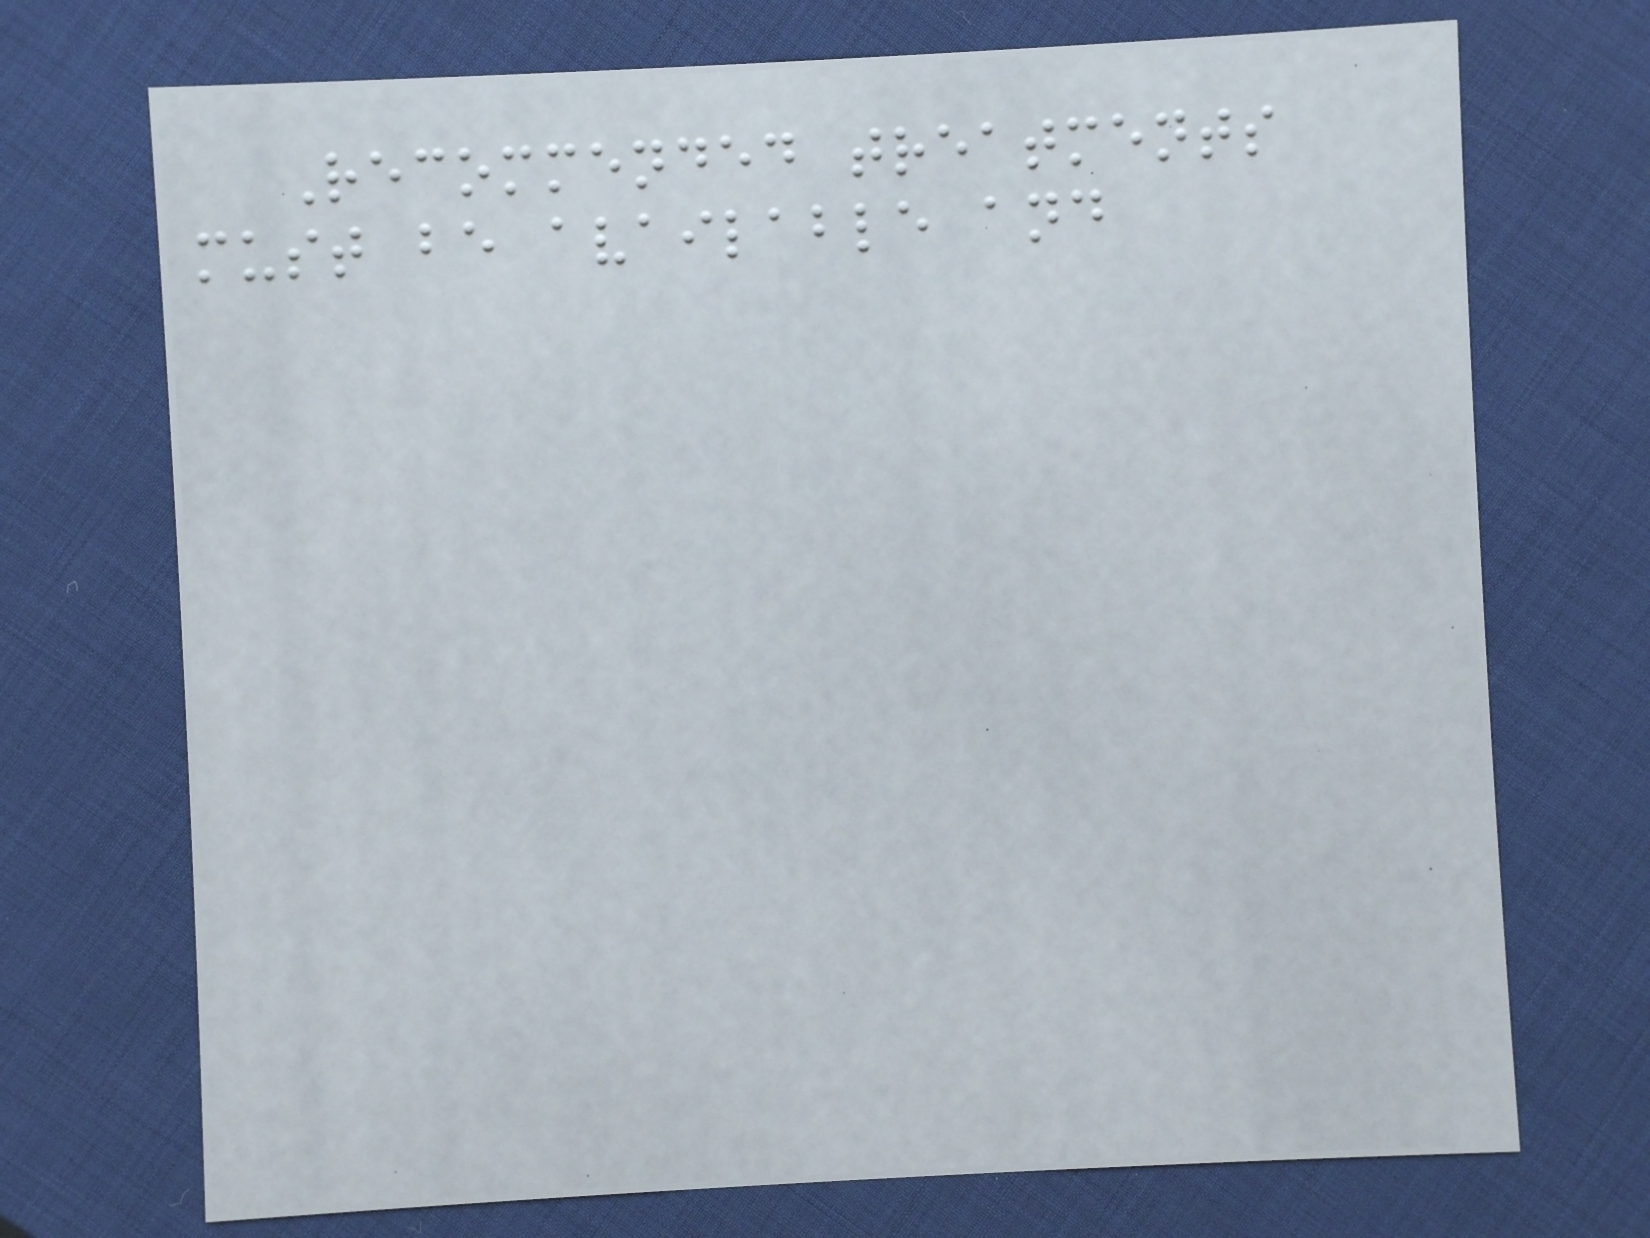Recommended treatments
must be available and
